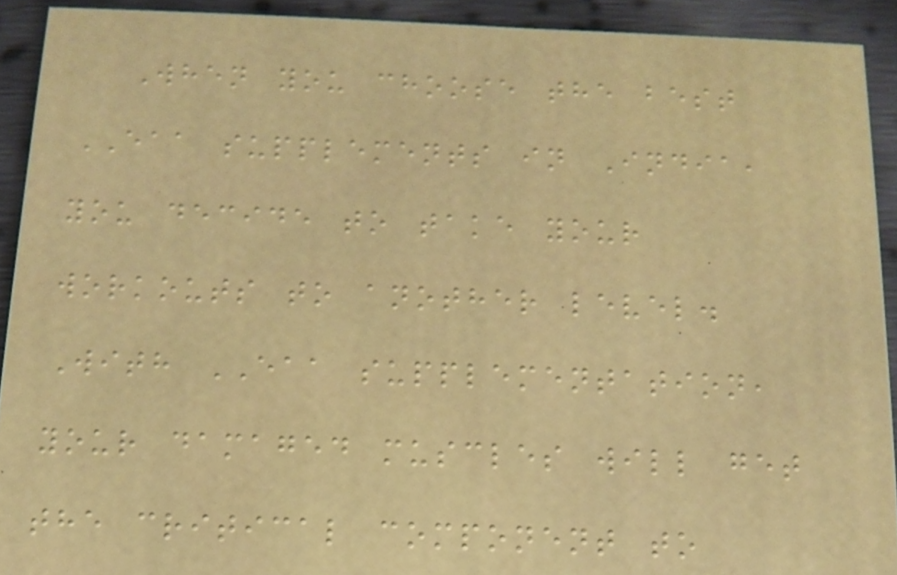When you choose the best
EAA supplements in India,
you decide to take your
workouts to another level.
With EAA supplementation,
your damaged muscles will get
the critical component to
